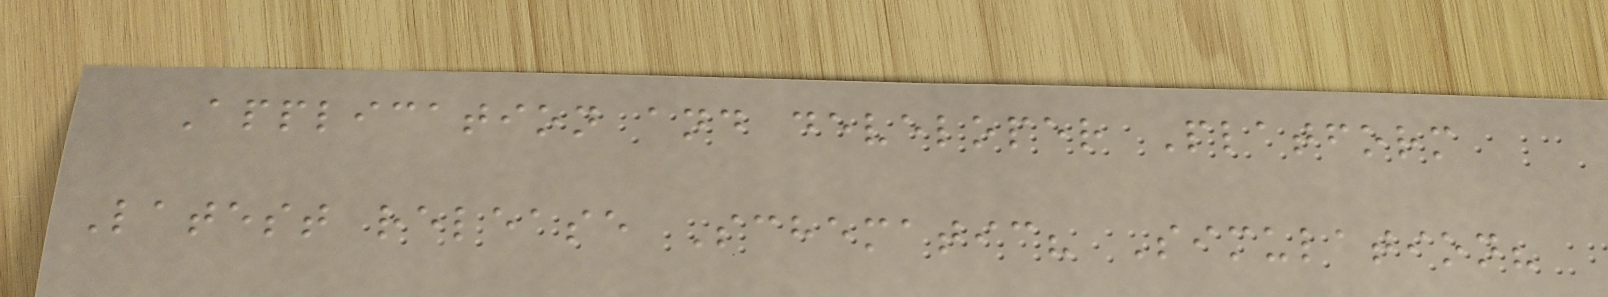Application and developer Platform
Latest release Schematic? Simulation?
